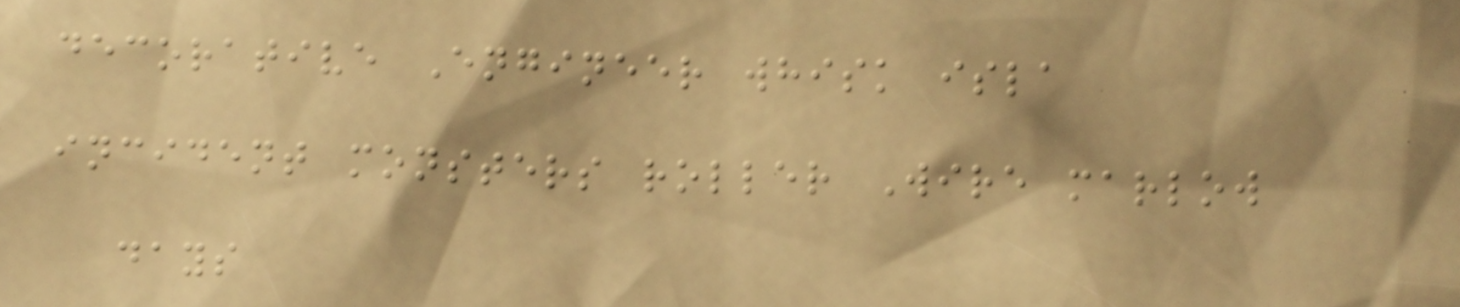decorative Engineer whisk isla
incident monsters roller Wire marlow
days
